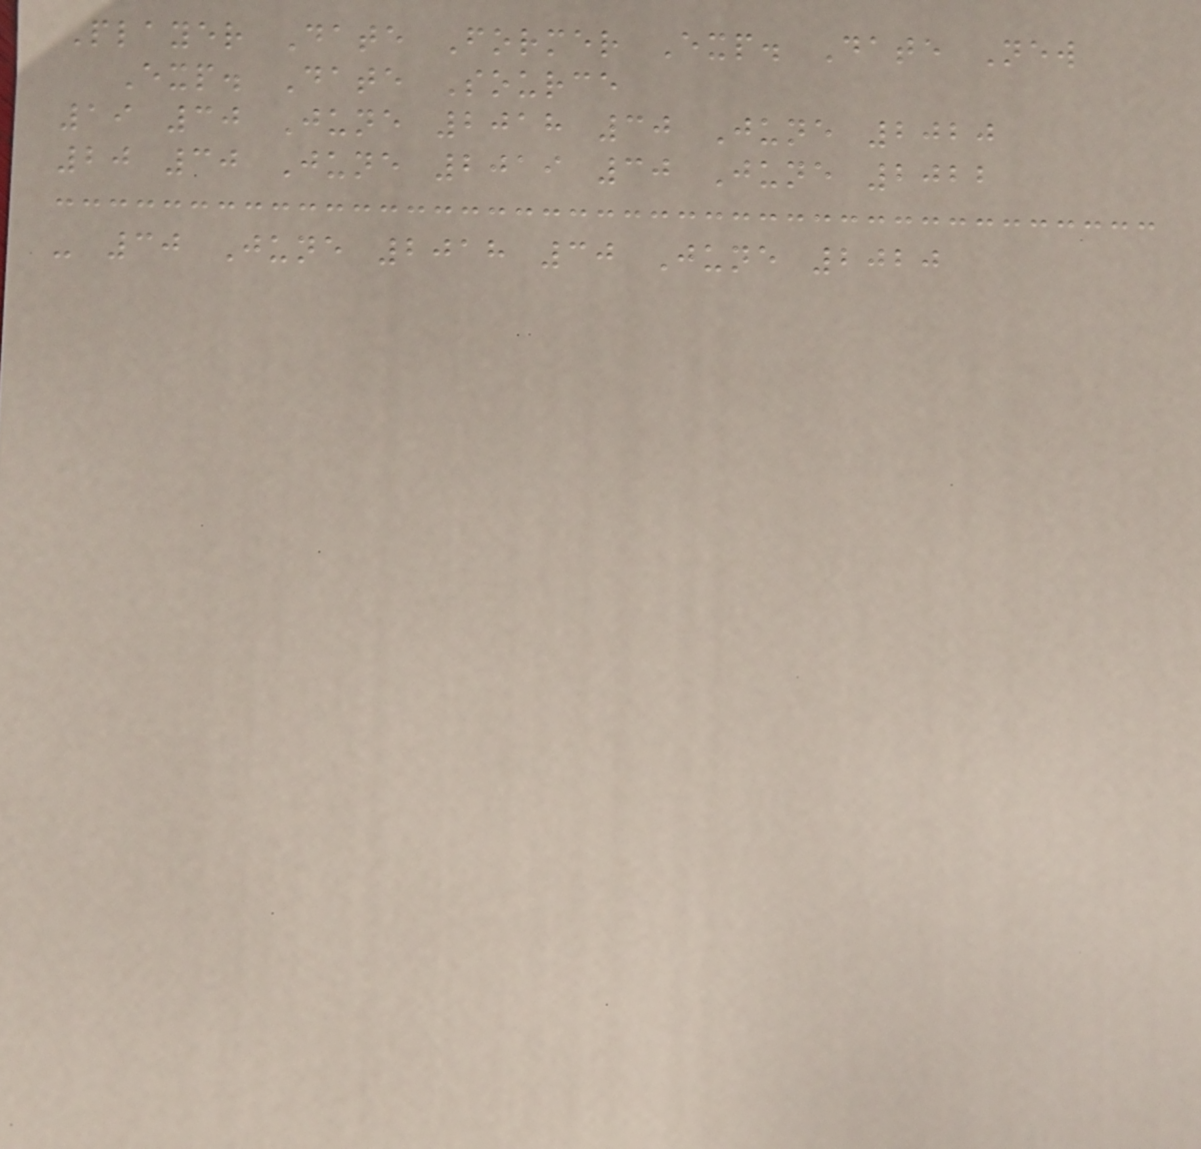Player Date Former Exp. Date New
Exp. Date Source
19 30 June 2018 30 June 2020
20 30 June 2019 30 June 2022
- 30 June 2018 30 June 2020
